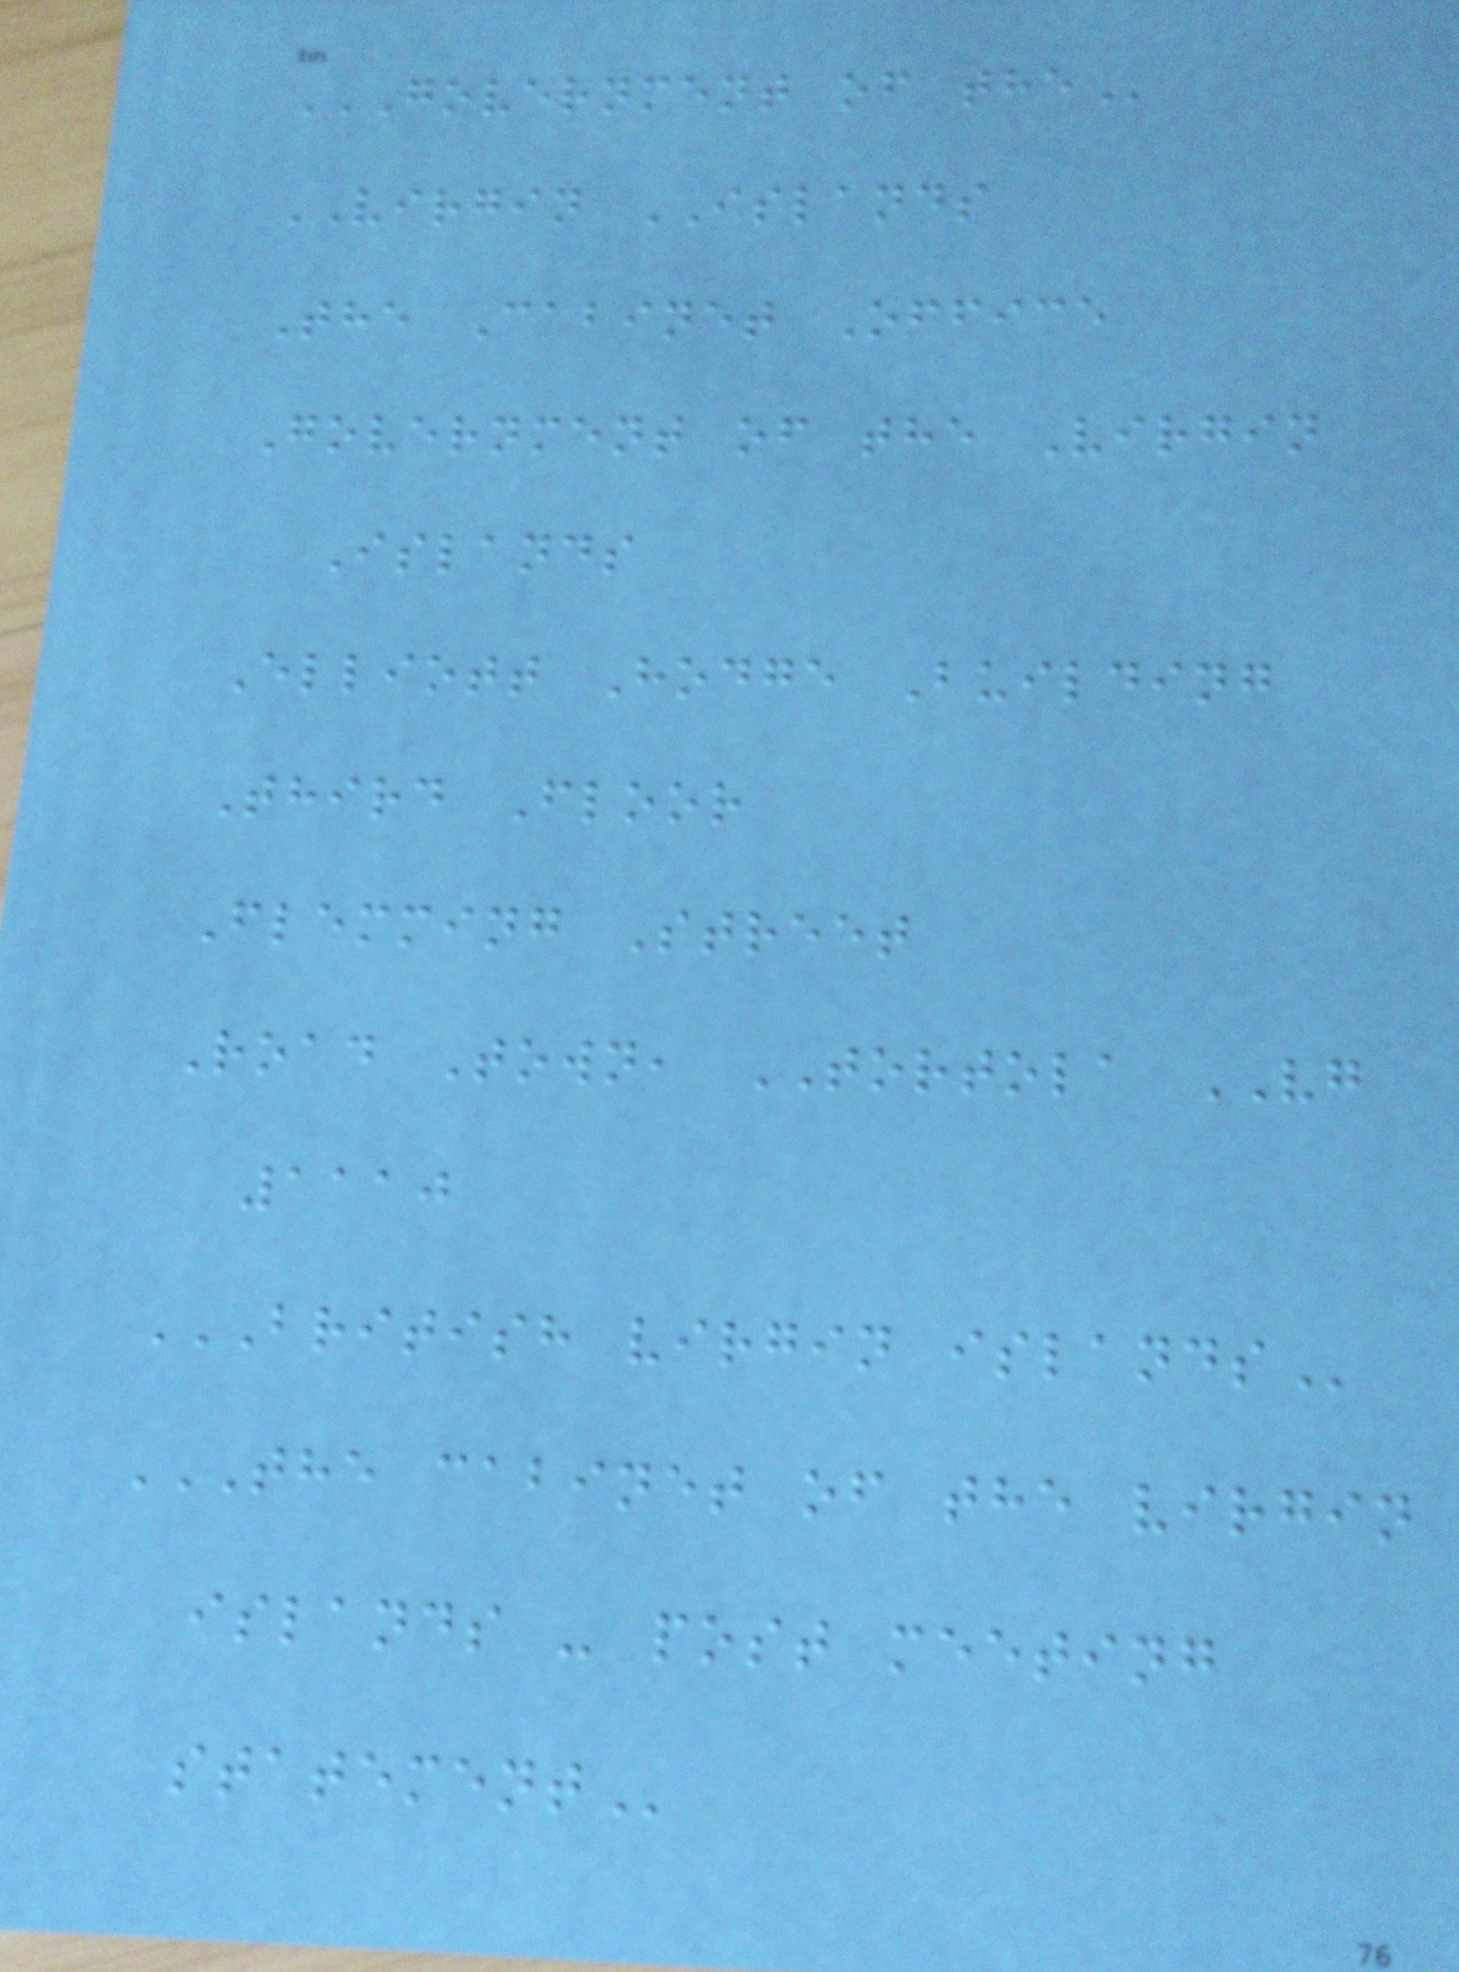GOVERNMENT OF THE
VIRGIN ISLANDS
The Cabinet Office
Government of the Virgin
Islands
Elliott Hodge Building
Third Floor
Flemming Street
Road Town, TORTOLA VG
1110
BRITISH VIRGIN ISLANDS
THE CABINET OF THE VIRGIN
ISLANDS - POST MEETING
STATEMENT
